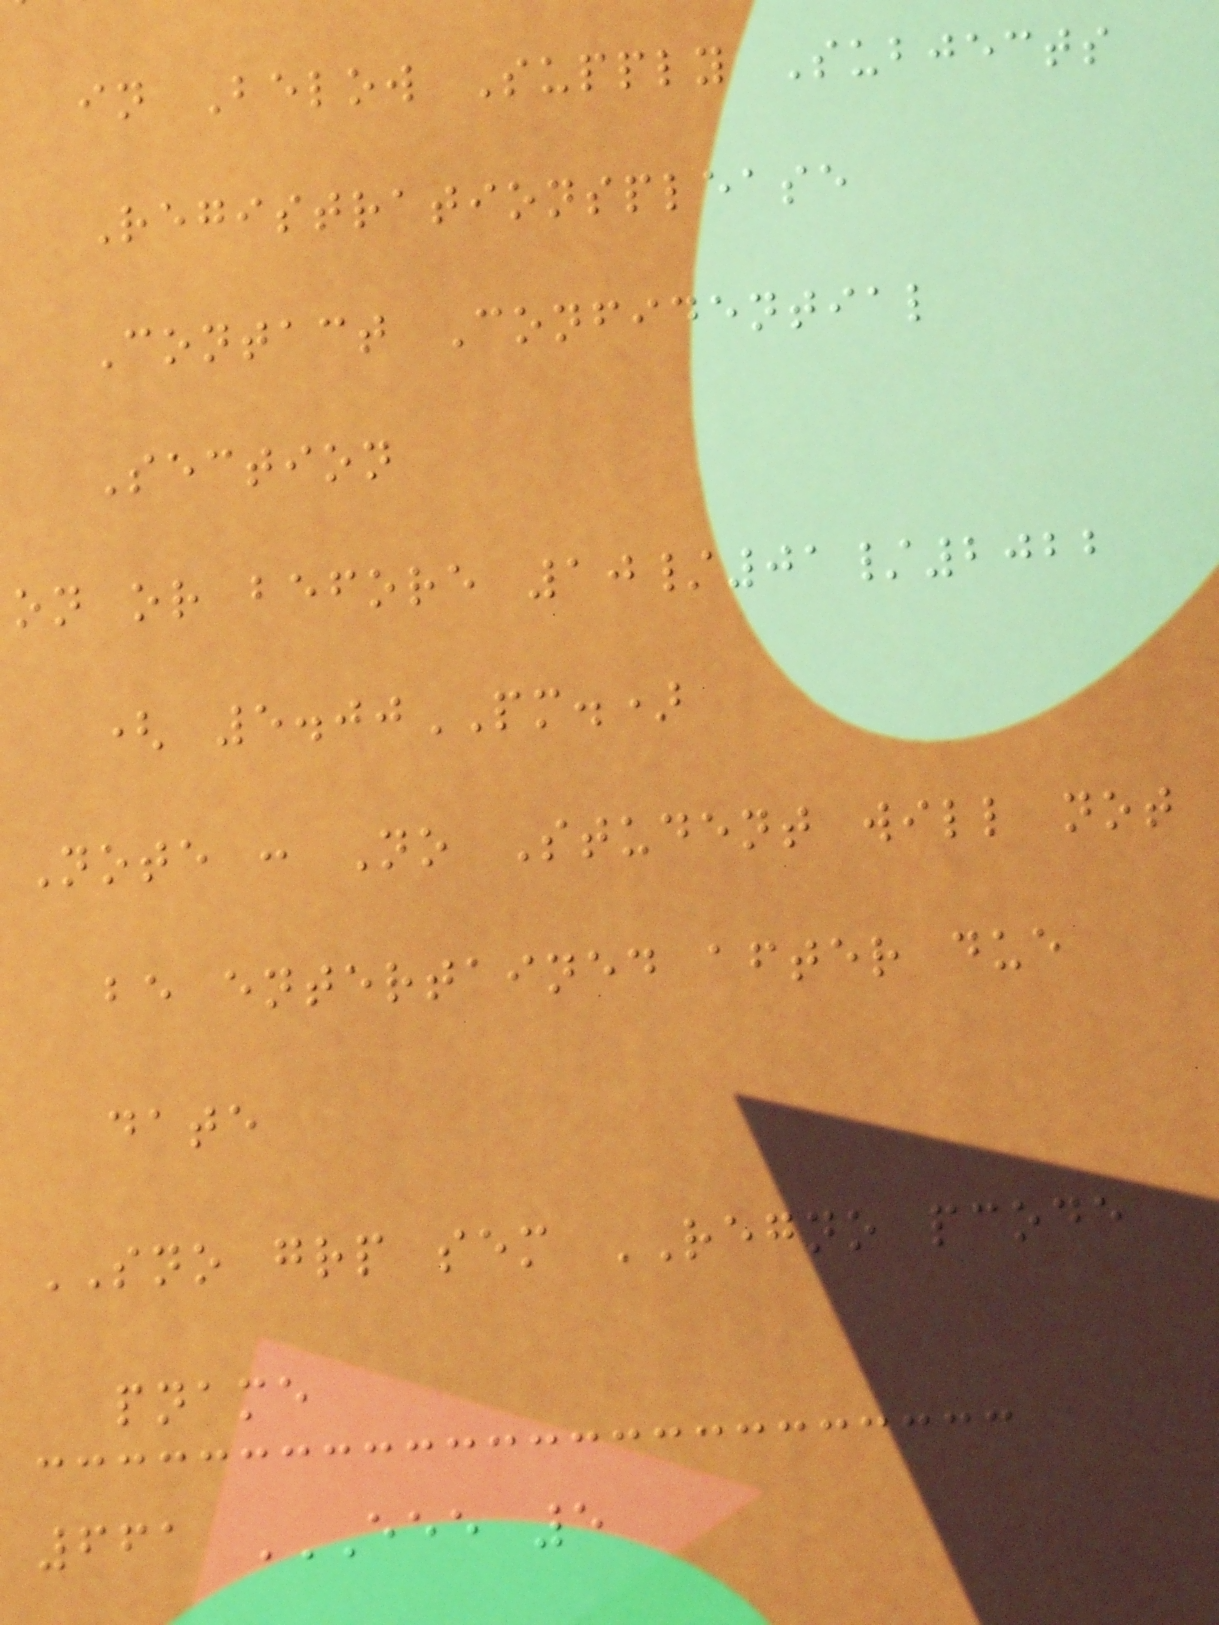in Below Supply Subjects
Registrationsplease
Contact Confidential
Section
on or before 10/01/2022
( 5.00PM.)
Note : No Student will not
be entertained after due
date
SNO grp sem REGNO pcode
pname
661 EEE 5
